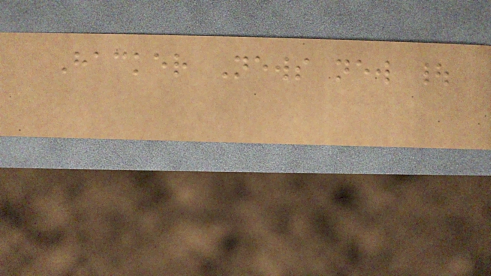Hacker News new |
